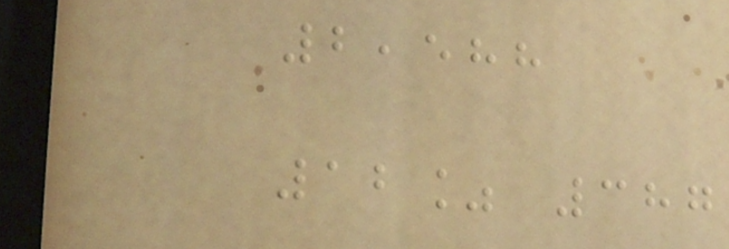2,588
12% 387
